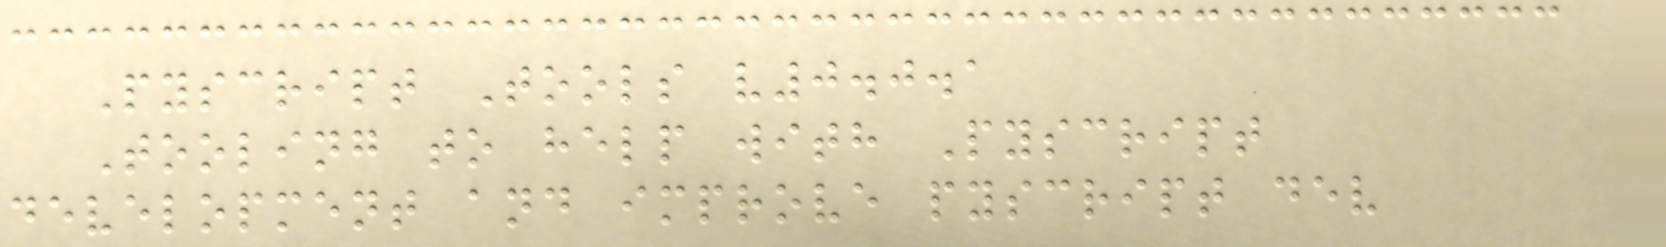Pyscript Tools v0.0.1
Tooling to help with Pyscript
development and improve pyscript dev
